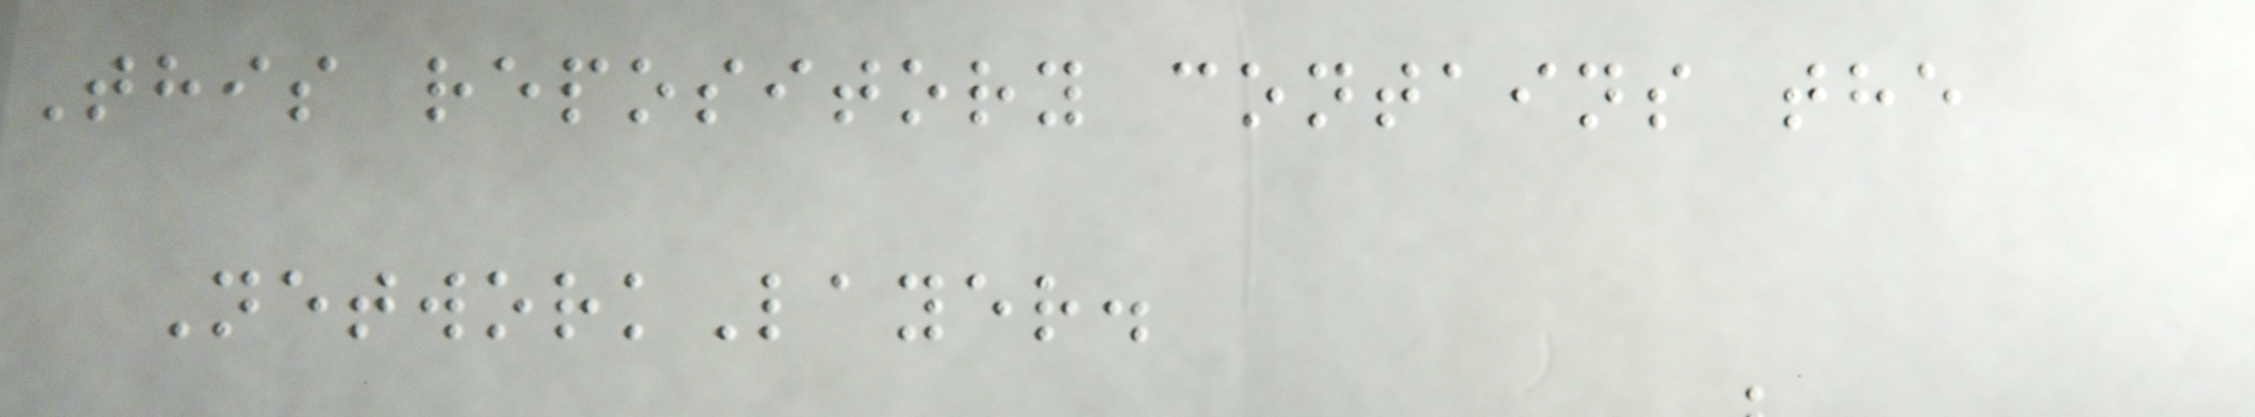This repository contains the
NetworkLayer.
